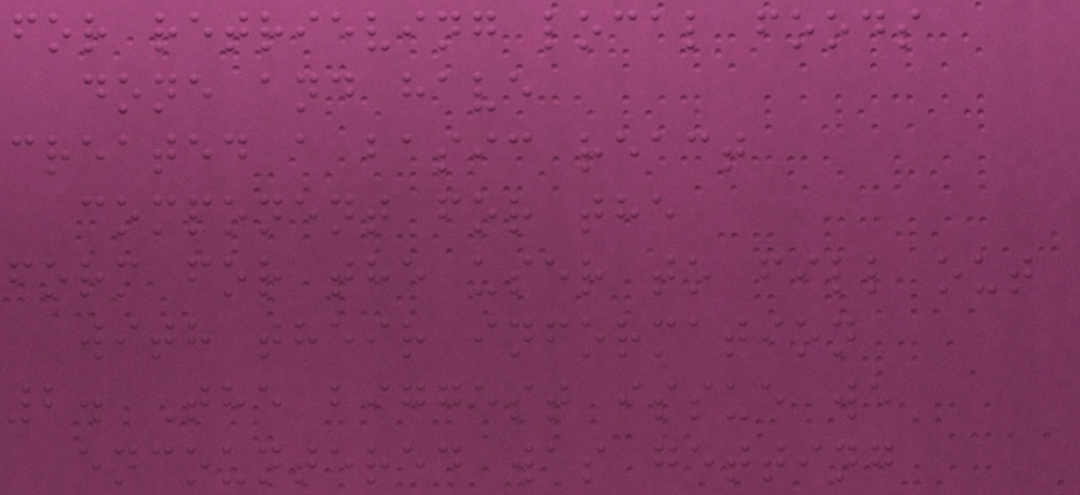for retrieving local foods
done and have
created a basic react
component for the
form for the user to fill out
with their information
2. The biggest issue we
encountered was getting
